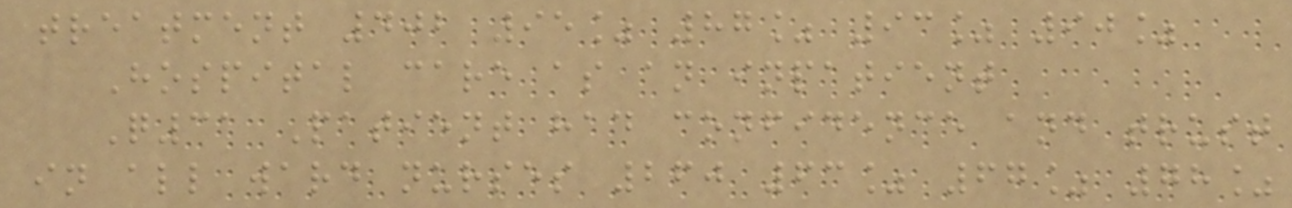treatment 402 95% 87% 93% 90%
Hospital care as an inpatient
Q31 Patient had confidence and trust
in all ward nurses 260 63% 67% 78%
